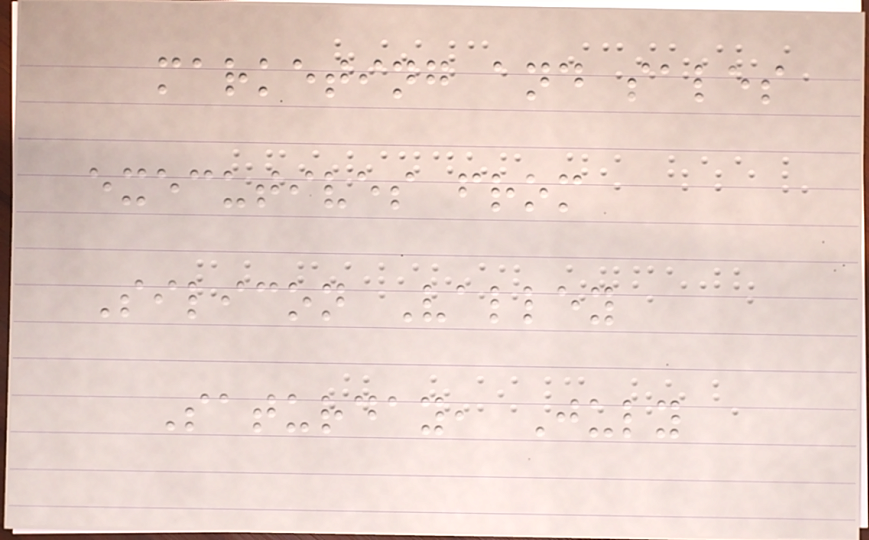marketing and sales
executives from
Silicon Valley
Saturday, July
